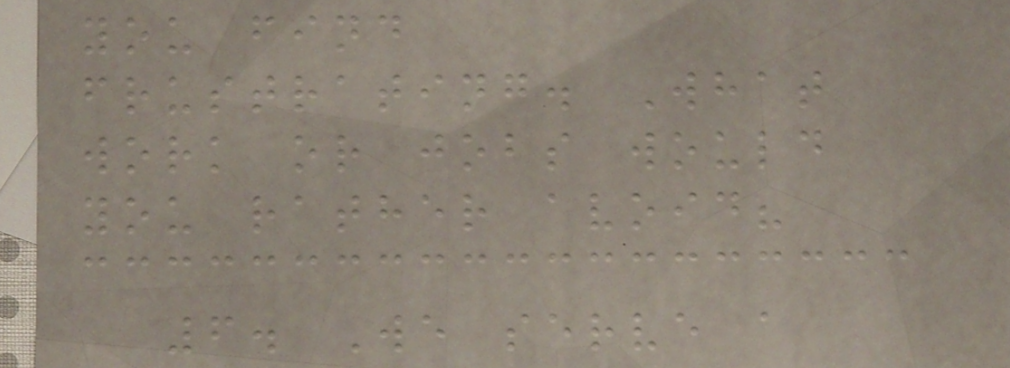you find
frustrating. What
work or jobs would
you rather avoid?
6. We serve a
